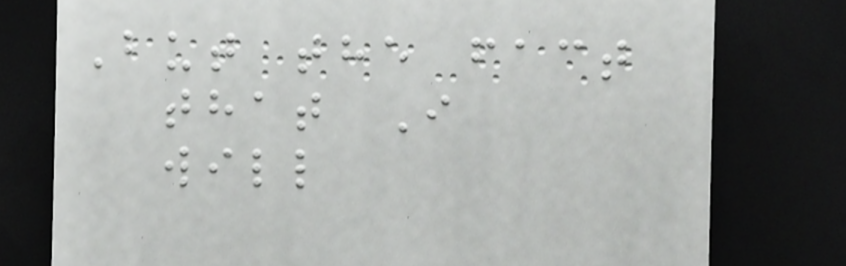But the fact
that I
will
